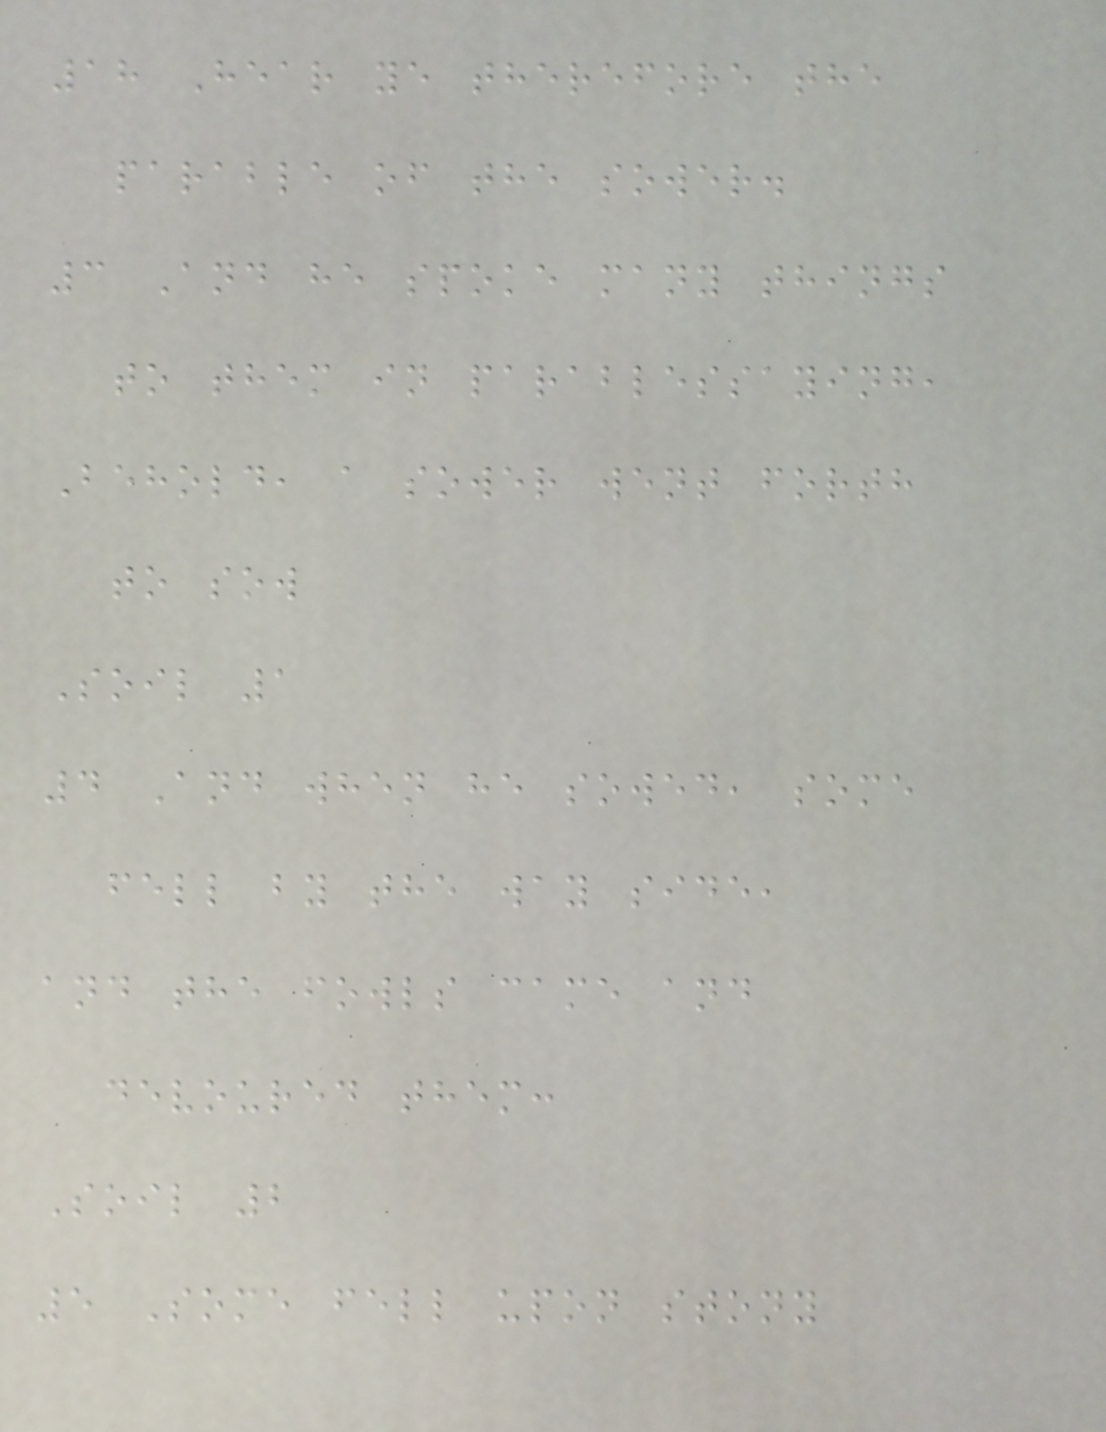18 Hear ye therefore the
parable of the sower.
3 And he spoke many things
to them in parablessaying,
Behold, a sower went forth
to sow
Soil 1
4 And when he sowed, some
fell by the way side,
and the fowls came and
devoured them:
Soil 2
5 Some fell upon stony
